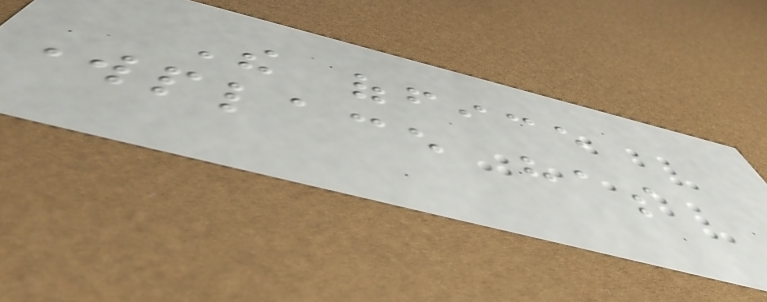The office
workplace has
